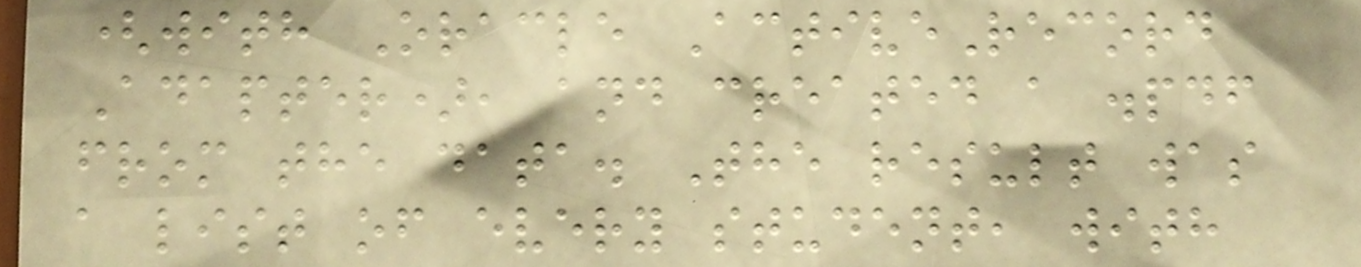(with Oracle ActiveRecord
Adapter), and created a .pdf
from the data. The result was
a list of every student, with
